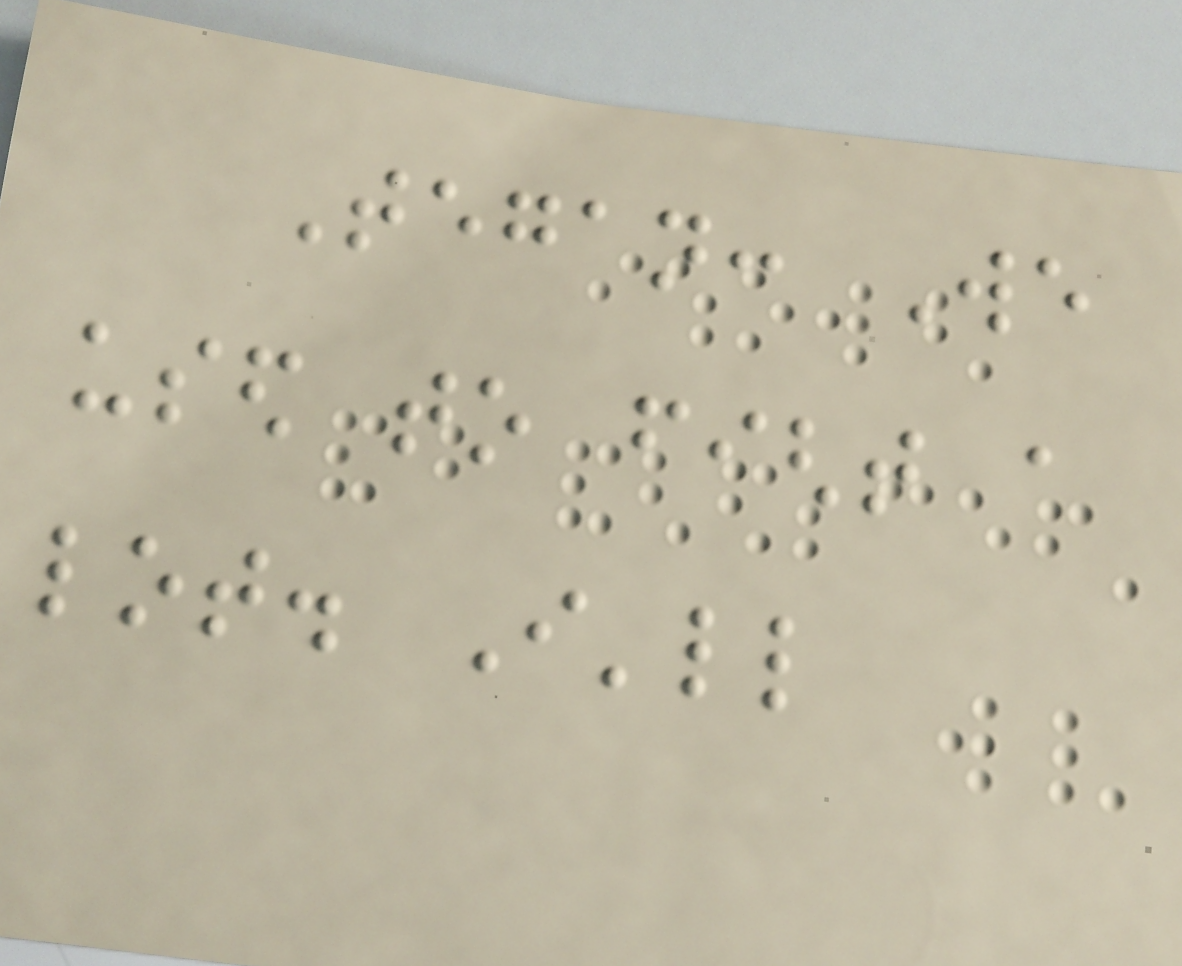Tegan: We
used to fight a
lot. I'll
